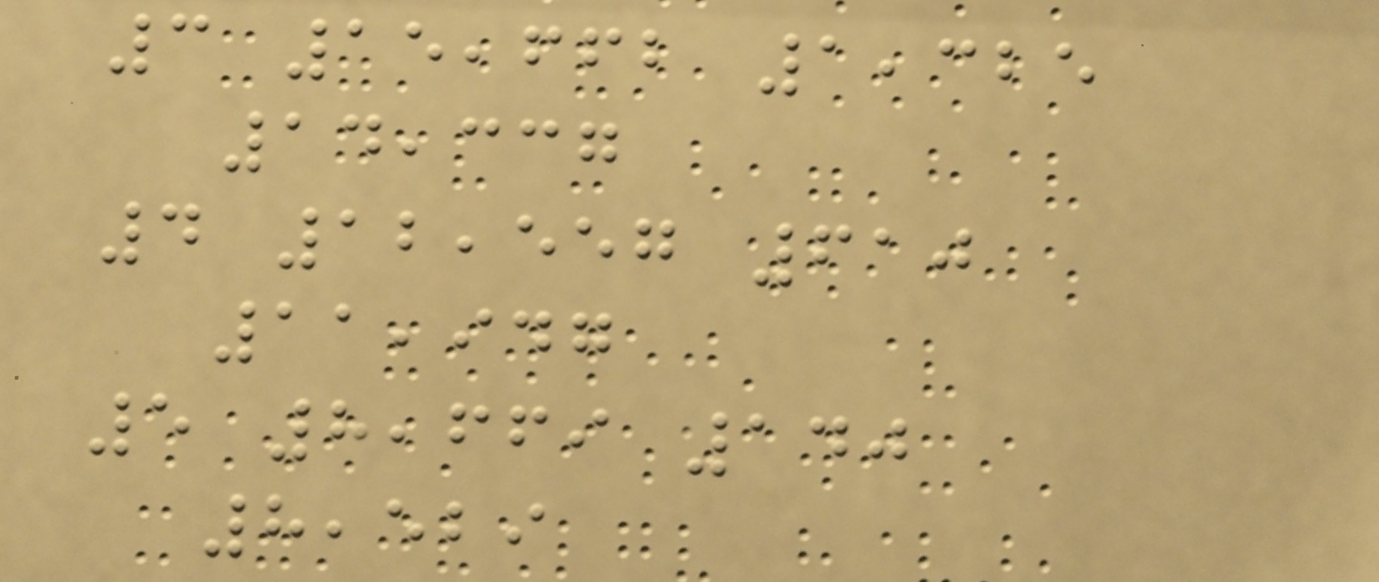3 15,662 1,325
14,337
4 12,557 610
11,947
5 8,669 140
8,529
